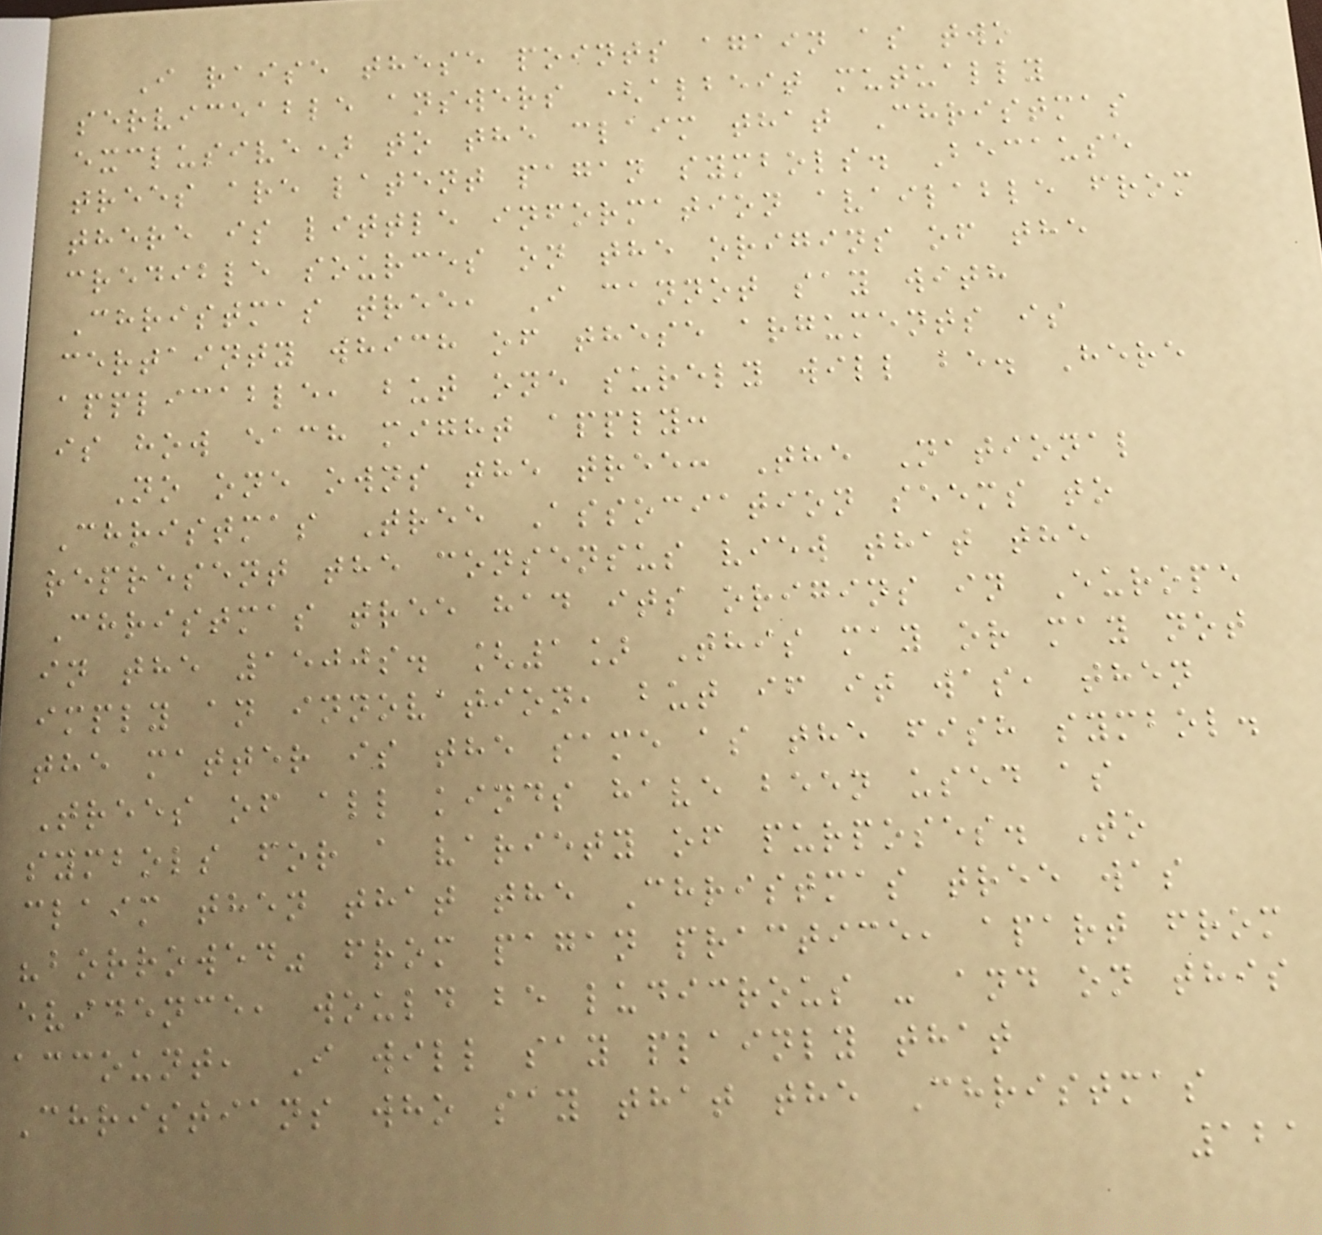I raise these points again as two
serviceable answers (albeit mutually
exclusive) to the claim that Christmas
trees are latent pagan symbols. Because
there is little information available from
credible sources on the origins of the
Christmas tree, I cannot say with
certainty which of these arguments is
applicable, but one surely will be. Here
is how each might apply:
No one owns the tree: The National
Christmas Tree Association seems to
represent the consensus view that the
Christmas tree had its origins in Europe
in the 1500s. [1] This may or may not
imply an innovation, but if it was, then
the matter is the same as the fish symbol.
Trees of all kinds have been used as
symbols for a variety of purposes. To
claim then that the Christmas tree was
"borrowed" from pagan practice, apart from
evidence, would be ludicrous - and on this
account, I will say plainly that
Christians who say that the Christmas
121
